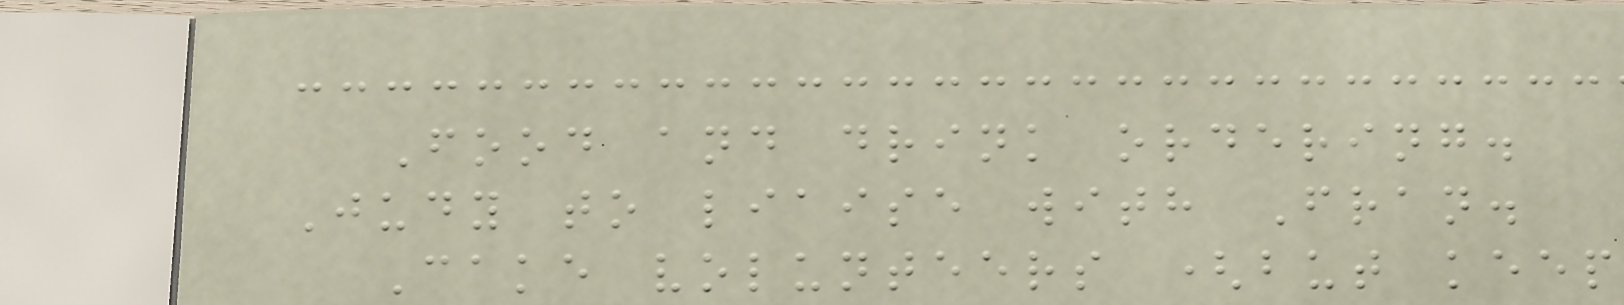Food and drink ordering.
Judy to liaise with Fran.
Cake volunteers (but keep
